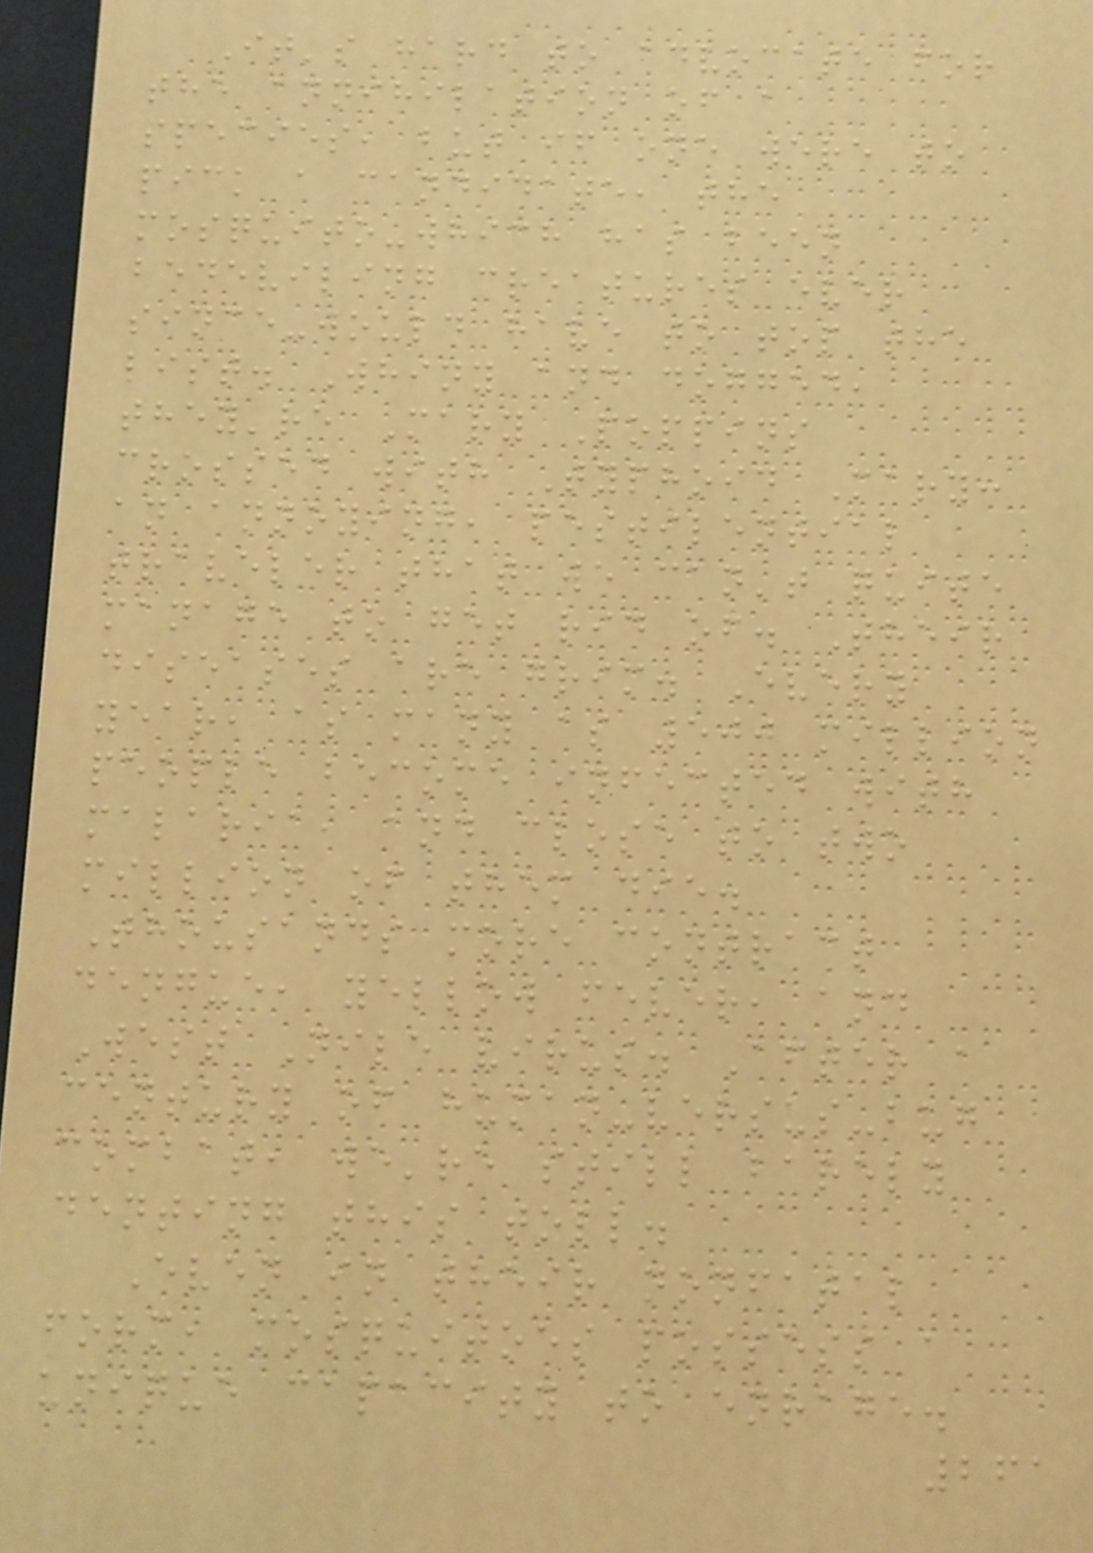It's hard to advocate for
the annihilation of a
species, but if one were to
pick a candidate, the
mosquito-which has been
bedeviling creatures ever
since-would have to top the
list. Whiny and dogged,
they're Mary Poppins
crossed with Typhoid Mary:
an annoying, pestilential
traveler that we can't quite
manage to get rid of. Their
diseases are grim. Every
year, as many as 500 million
people become infected with
malaria, and close to two
million of them die.
Thousands more contract
dengue, yellow fever, and
West Nile virus. After a
century of human-versus-bug
combat, we're still barely
denting this toll.
Even in their nonfatal
form, mosquitoes possess a
unique capacity to enrage.
261
